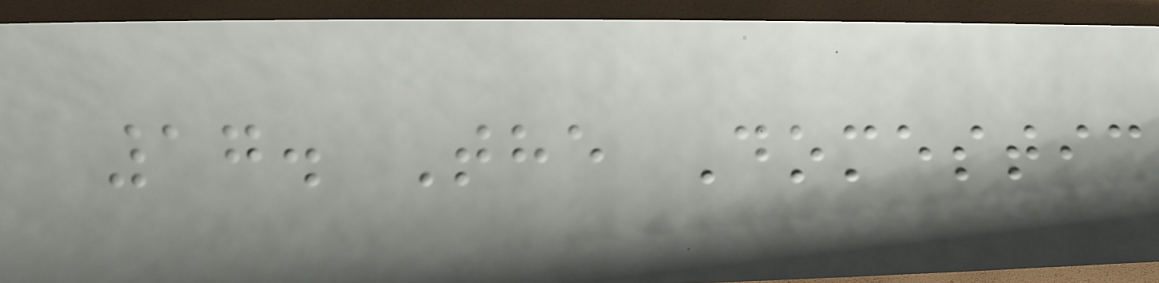17. The Domestic
